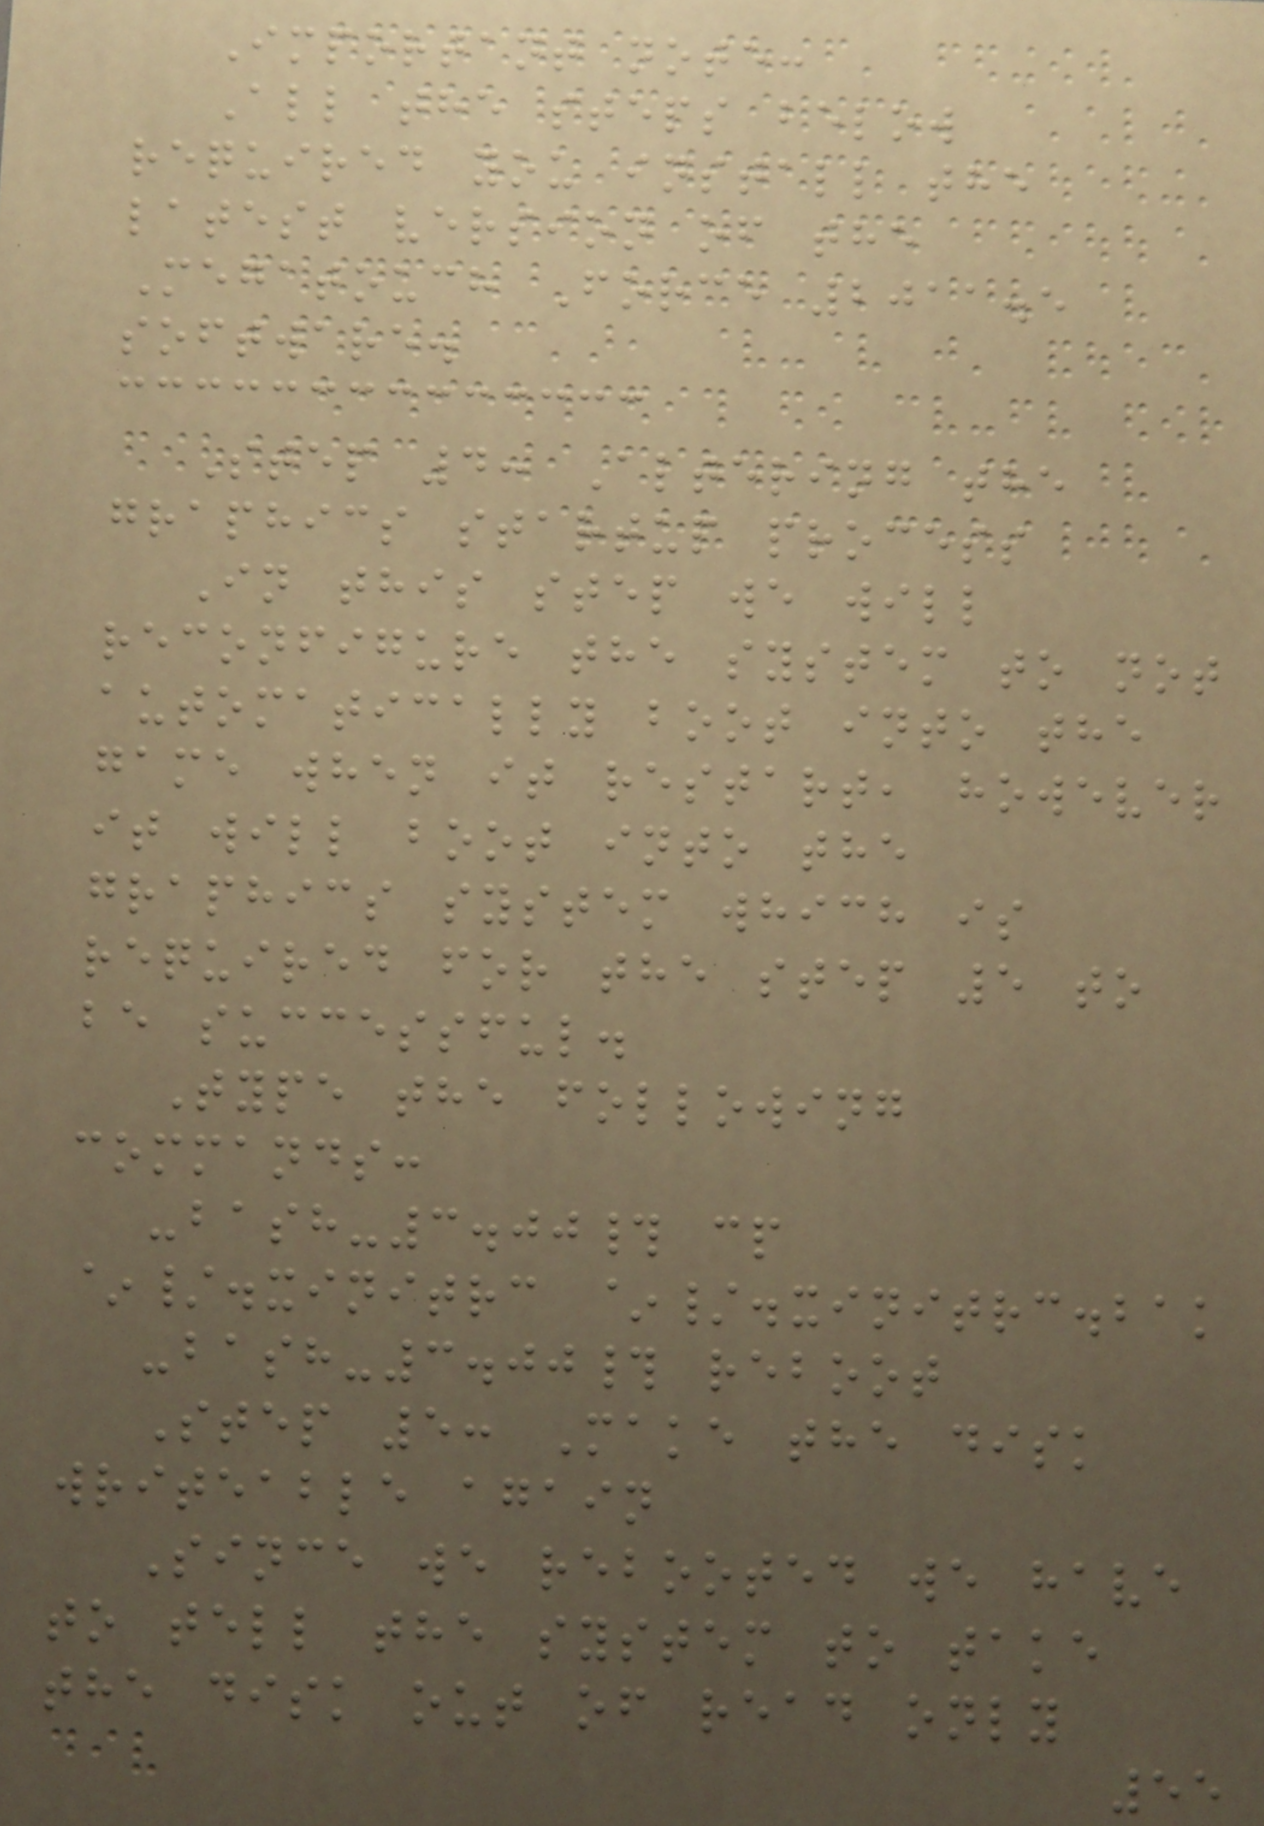Important note:
All the steps below
required you install the
latest version of the
Megatouch Force 2011.5
software.
Step 4: Altering the
graphics startup process
In this step we will
reconfigure the system to not
automatically boot into the
game when it restart, however
it will boot into the
graphics system which is
required for the step 5 to
be successful.
Type the following
commands:
-bash-3.00# cp
~/.xinitrc ~/.xinitrc.bak
-bash-3.00# reboot
Step 5: Make the disk
writeable again
Since we rebooted we have
to tell the system to take
the disk out of read only
55
